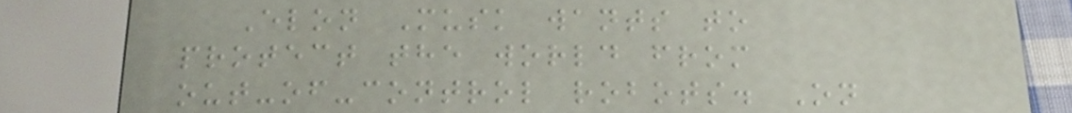Elon Musk wants to
protect the world from
out-of-control robots. On
